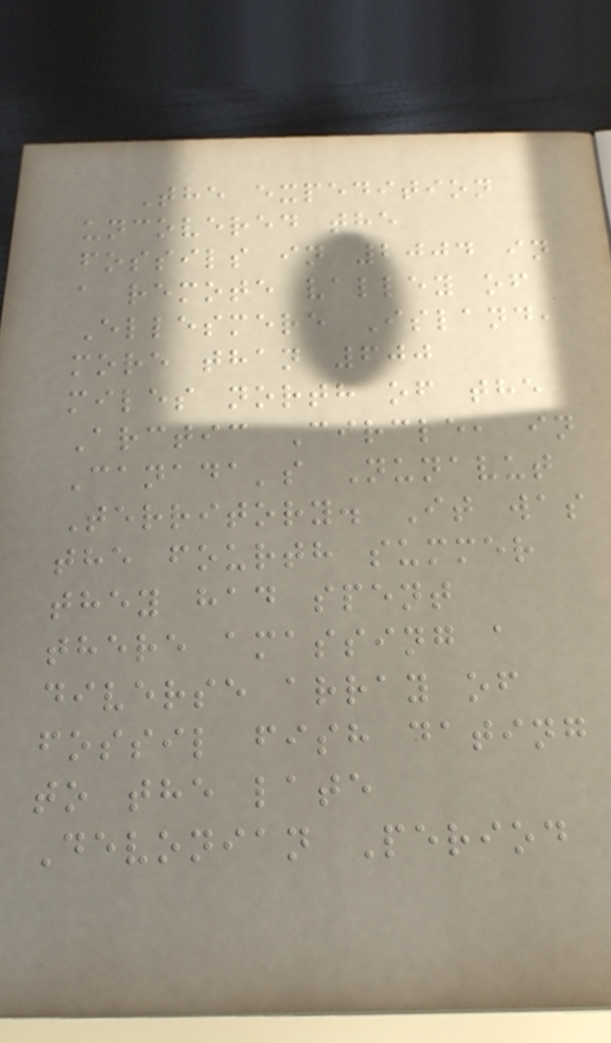The expedition
uncovered the
fossils in 2004 in
a remote valley of
Ellesmere Island,
more than 600
miles north of the
Arctic Circle, in
Canada's Nunavut
Territory. It was
the fourth summer
they had spent
there amassing a
diverse array of
fossil fish dating
to the late
Devonian Period
